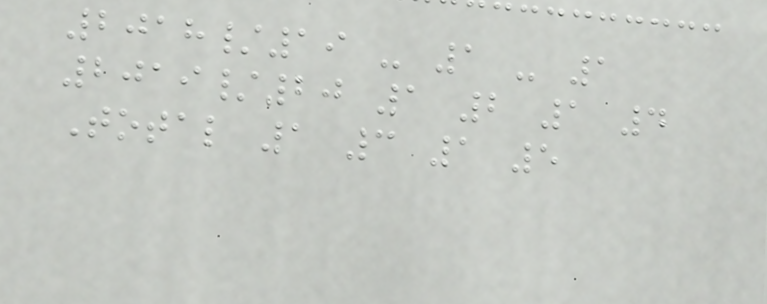2018/19 - 1 - 1
2019/20 1 2 1 4
Total 1 3 1 5
